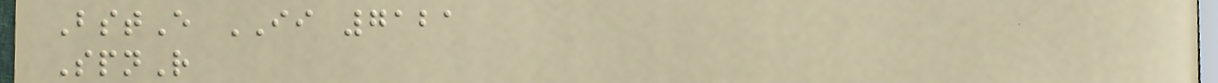BstE II 7121
SpnR
